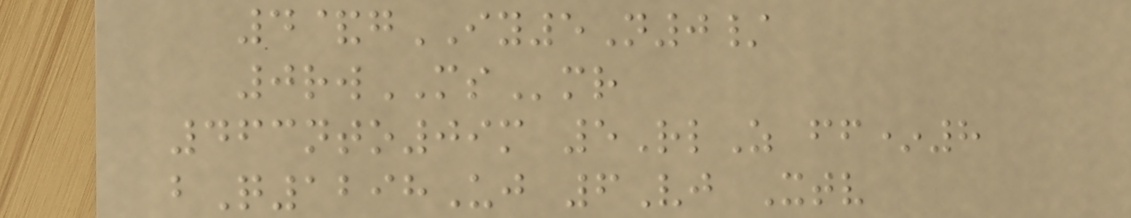4&gIY5N0/
0rwMSmr
463nto09m 5RlZ ff*8
bQ1298Uj 6Vj Xtv
